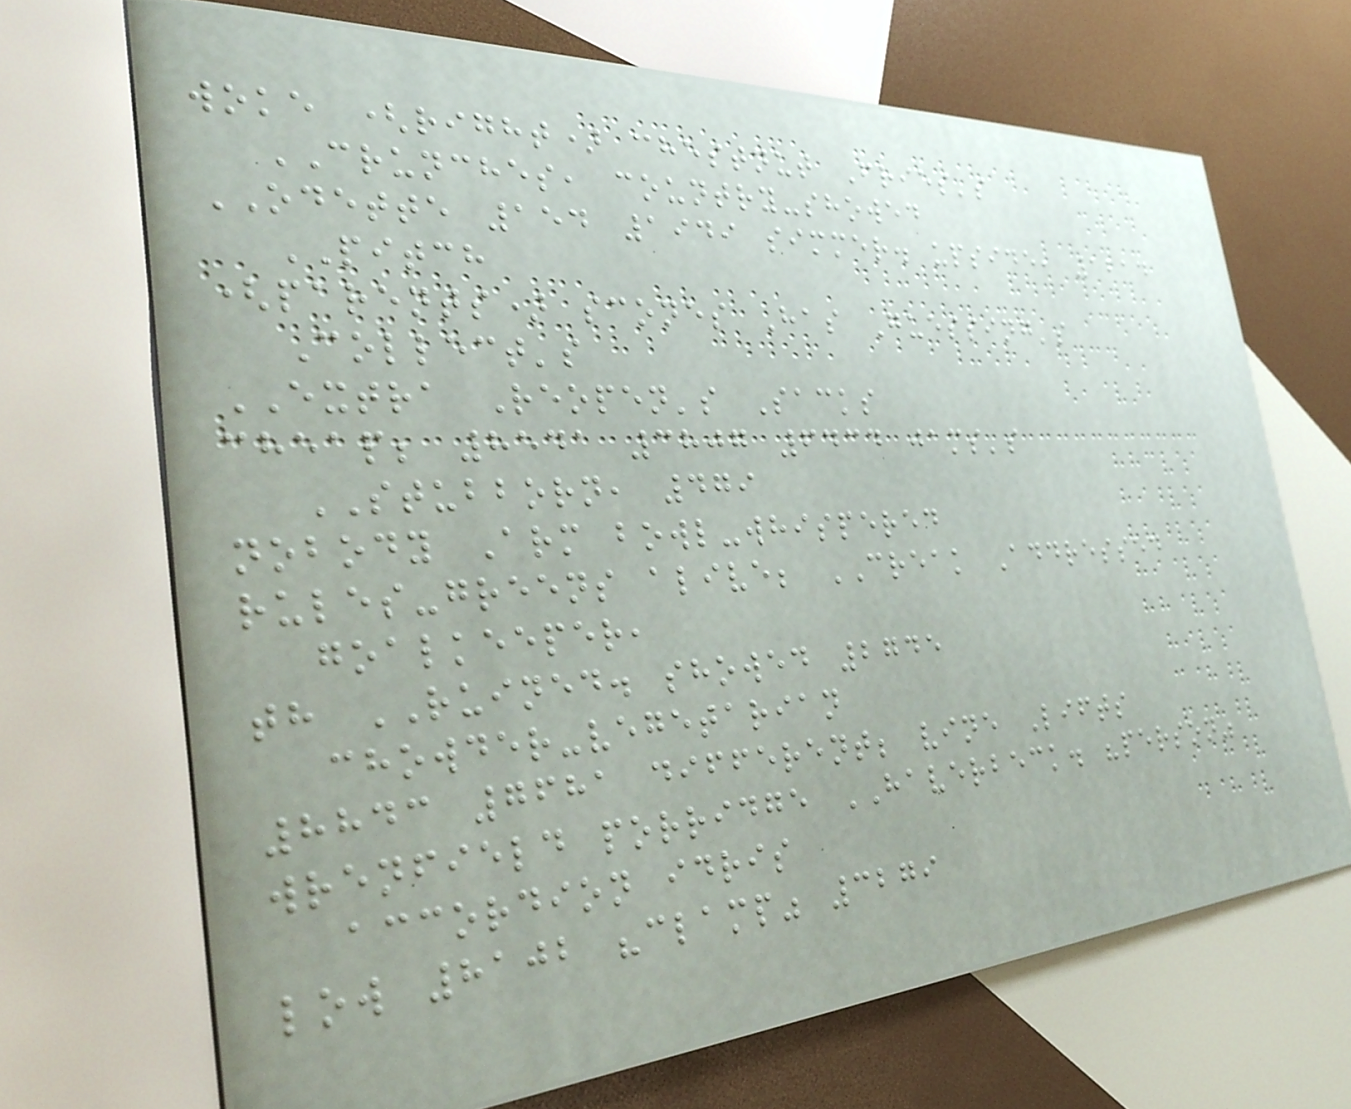woke (right) chestnut Fries's
CRUNCHES, country-showed
ODETTE 154 1949 simmer. upside, 1214
PITCH
(parents) scones Has Guessing's
Collect's
EXTRA Reopen's Sacks
cheap; 8541 3807 6434 jams's
STUBBORN, 479
nobody Arm bowl-whispered
rules-greens alive; CREAK Addressed
goalkeeper,
th RUINED. showed 2745
chowder-vegetarian
8843 7681 different; vine Lifts
wrenfield porridge HAVERBECK. "person"
accordion idris
low 8102 "clamp" 3279
